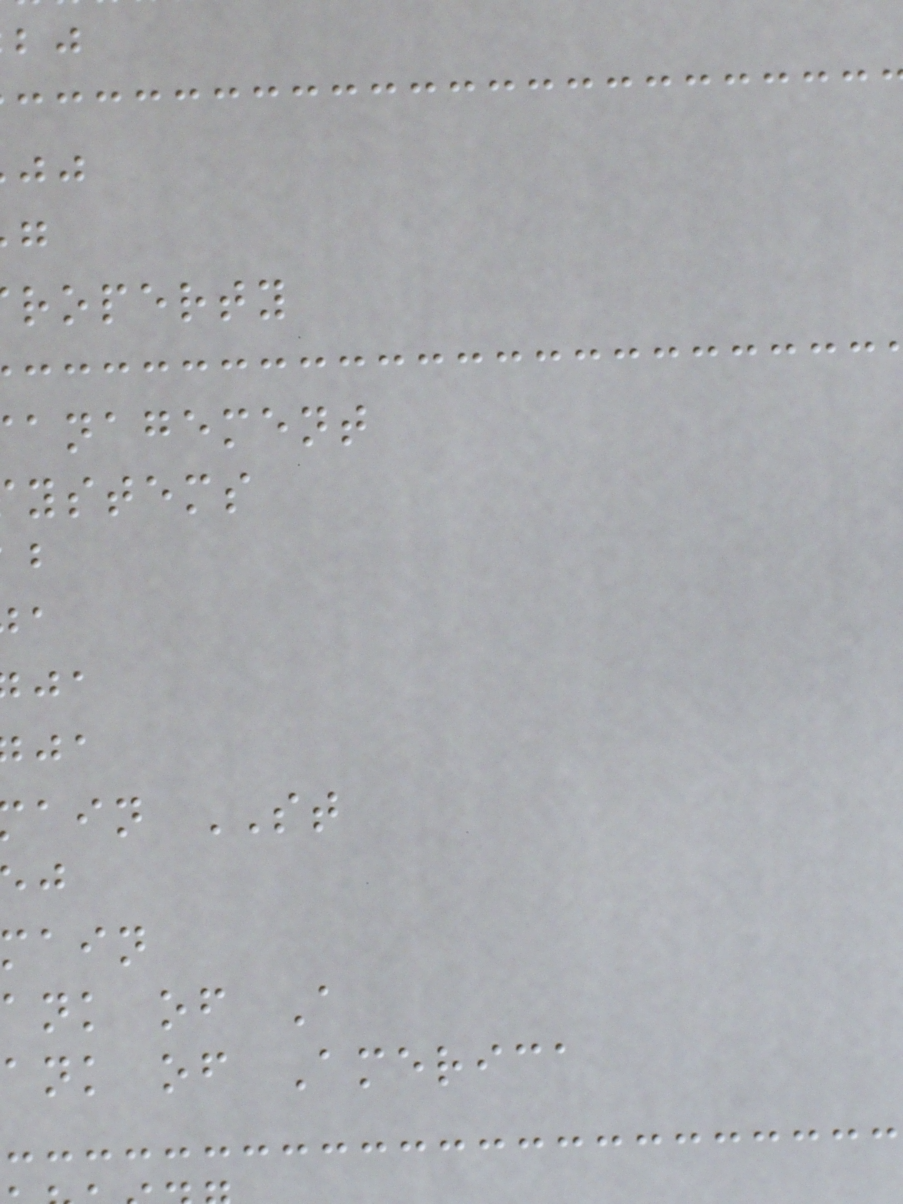roperty
anagement
ystems
ain ST
main
ank of A
ank of America
